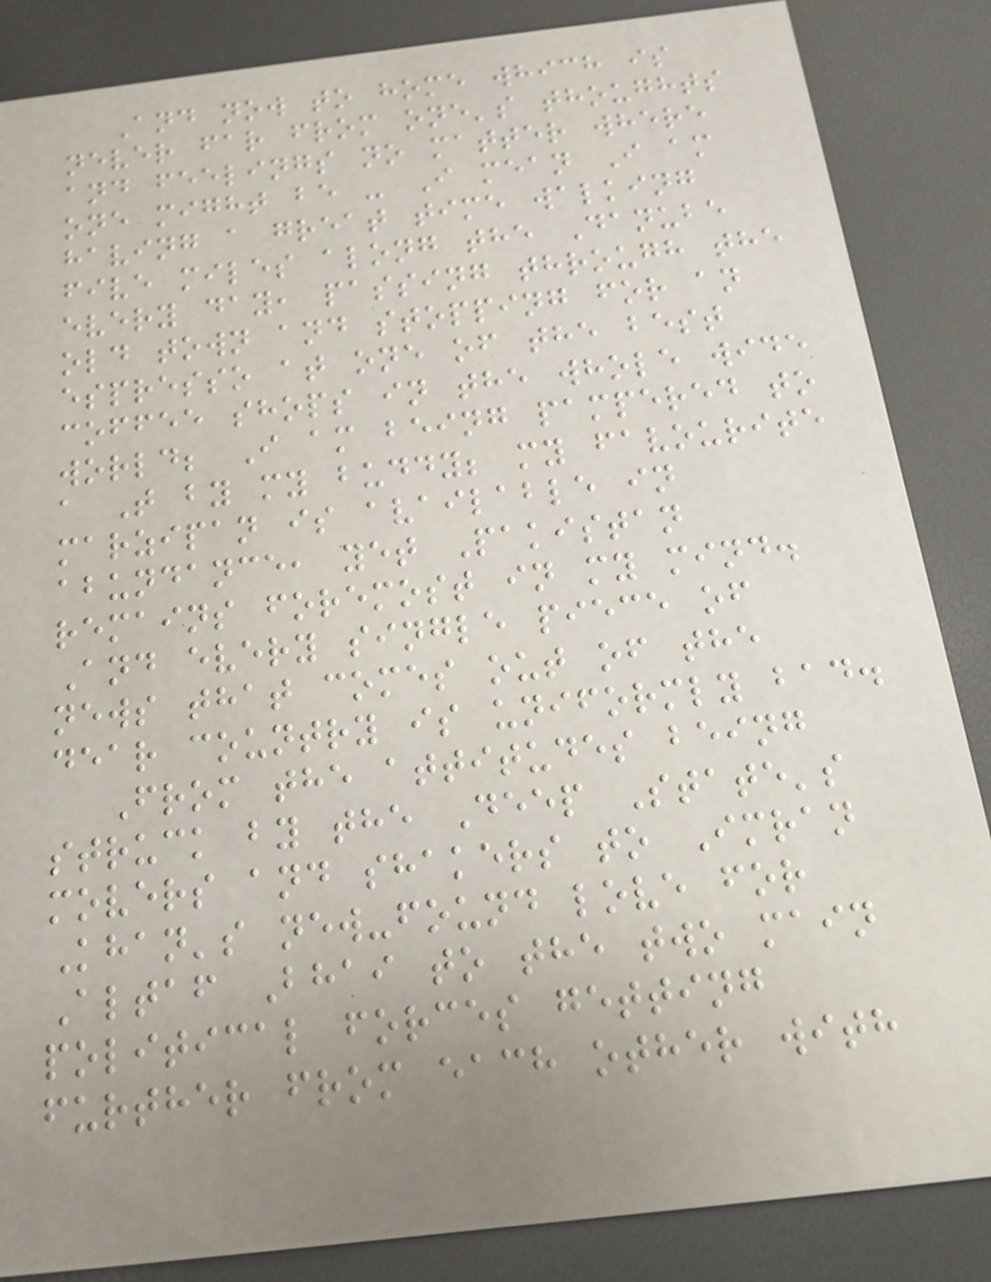And now to home which is
never far from one's thoughts
and feelings no matter where
one might be - I mean I am
having a great time walking
five miles along the Danube
every day, passing through the
old town and stopping for an
espresso at one of the best
coffee shops in the whole wide
world; I am being pampered to
a T by my buddy; my favourite
marzipan is available in
abundance, yet Pakistan
remains foremost in my mind.
And every single piece of
news that comes out of the
dear country is uniformly bad.
From the attitudes being
struck by the Deep State's
movers and shakers to Imran
Khan's new-found love for
Altaf Bhai to the two main
political forces getting
further from each other with
